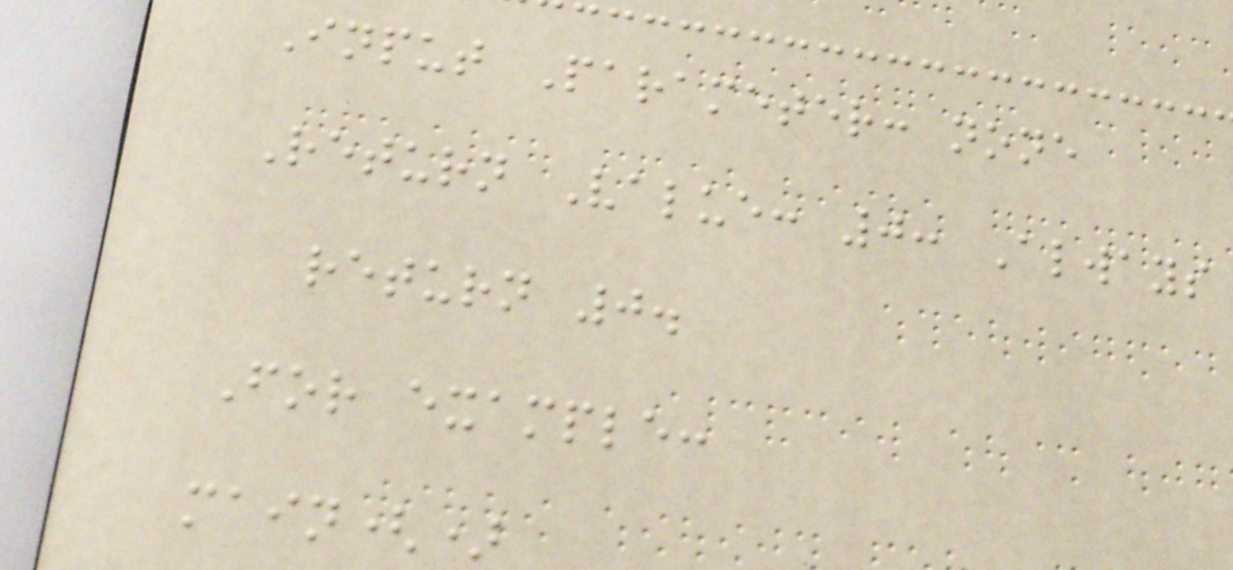Input Parameter: none
Return Value: 0: Always
return 0.
For example:
main()
